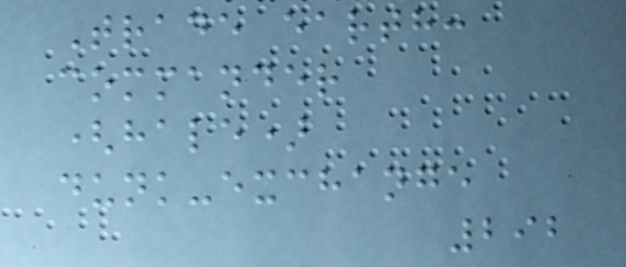Trade earth:
commander
(hale)
dunk-exchange
292
